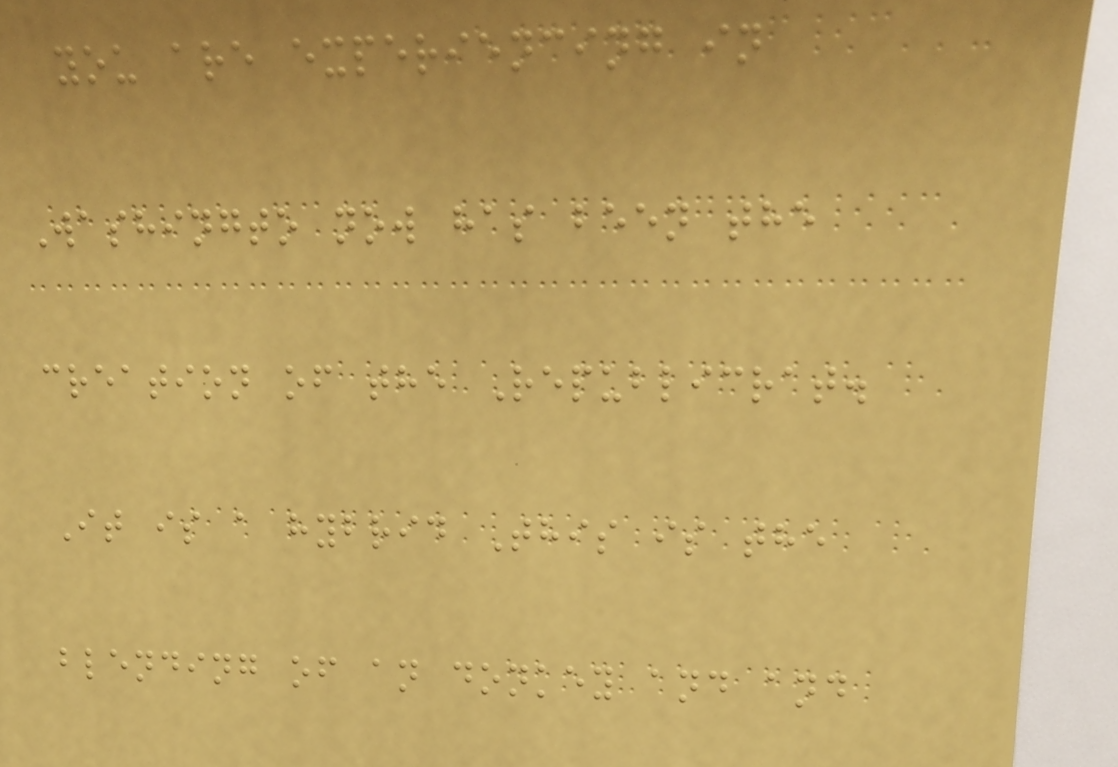you are experiencing in
Washingto now has been the
creation of the Republicrat.
It is a hybrid This is the
blending of an donkey and and
